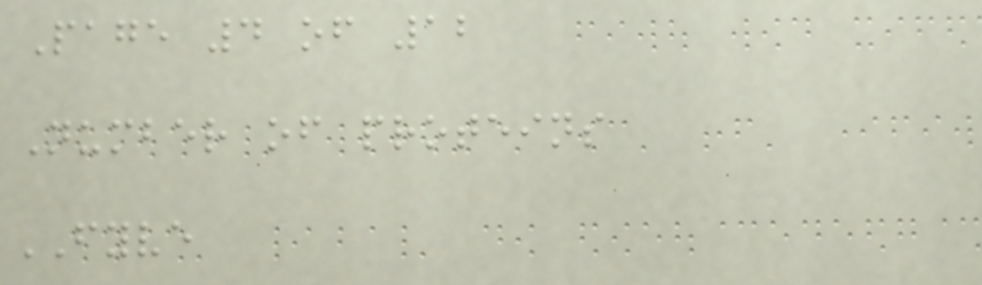Page 4 of 12
Number of proteins
FYVE
